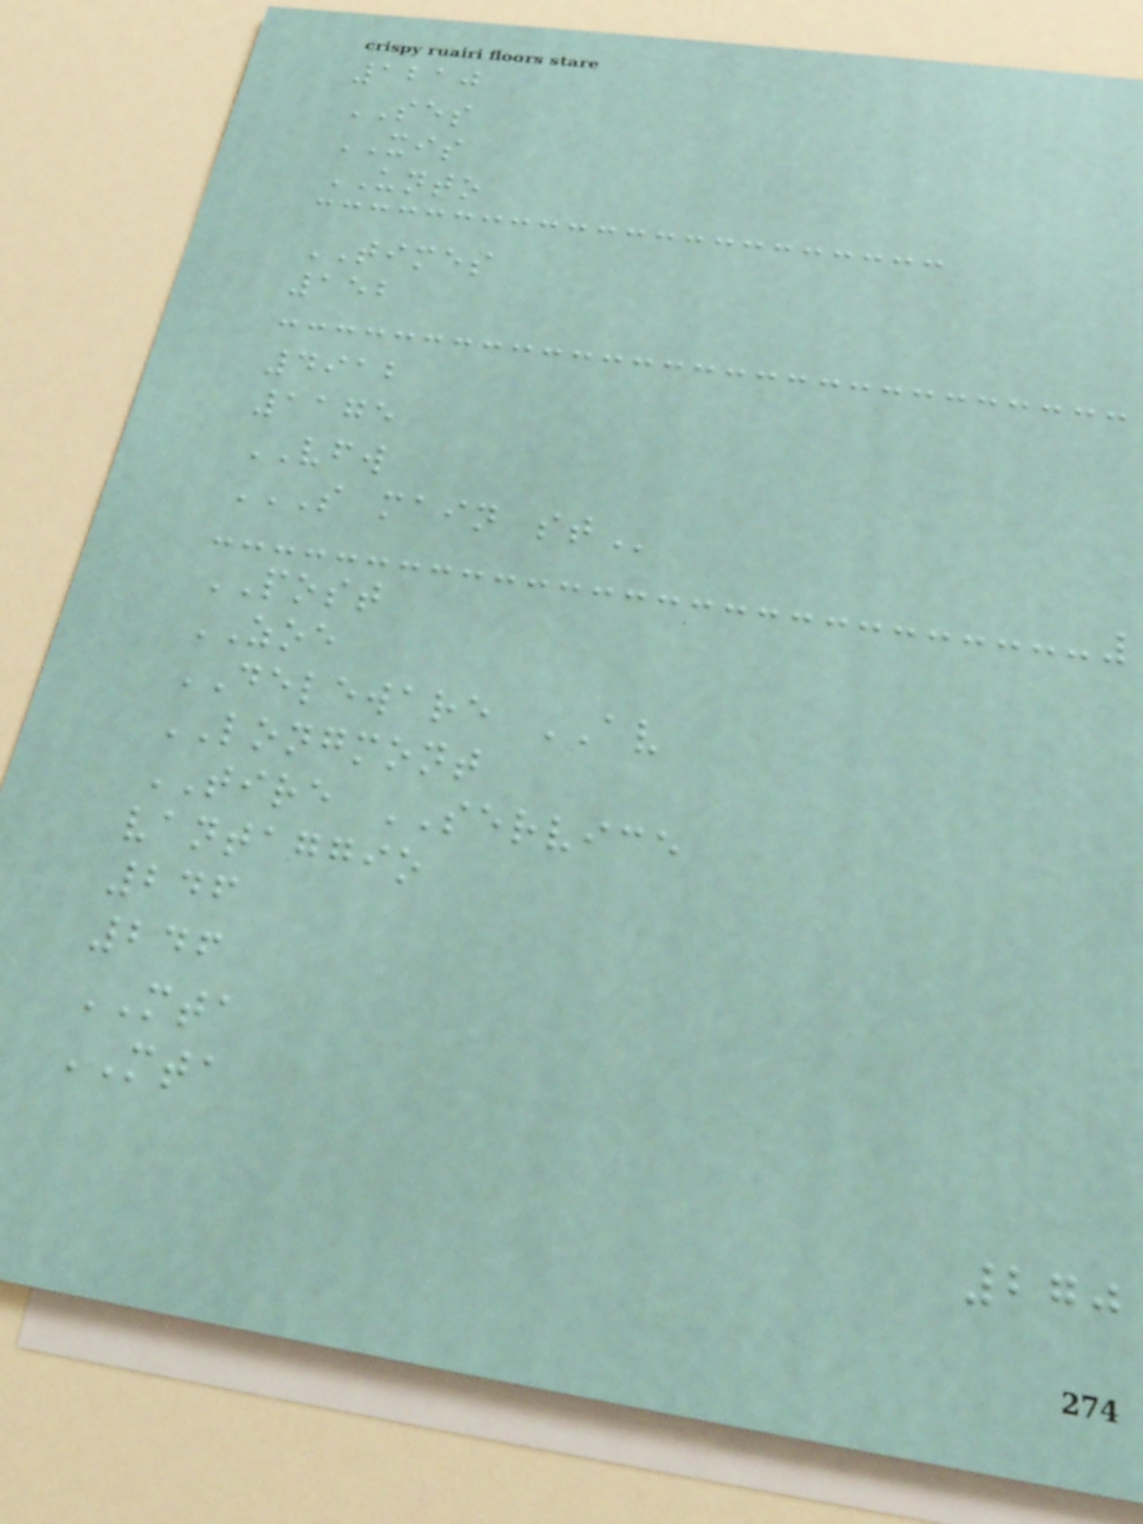1210
SES
XIS
UNTO
TIMES
152
4912
1175
VFW
S MAIN ST
POST
ZOE
DELEWARE AV
LONGMONT
TIRE SERVICE
vantaggio
246
246
MTA
MTA
270
